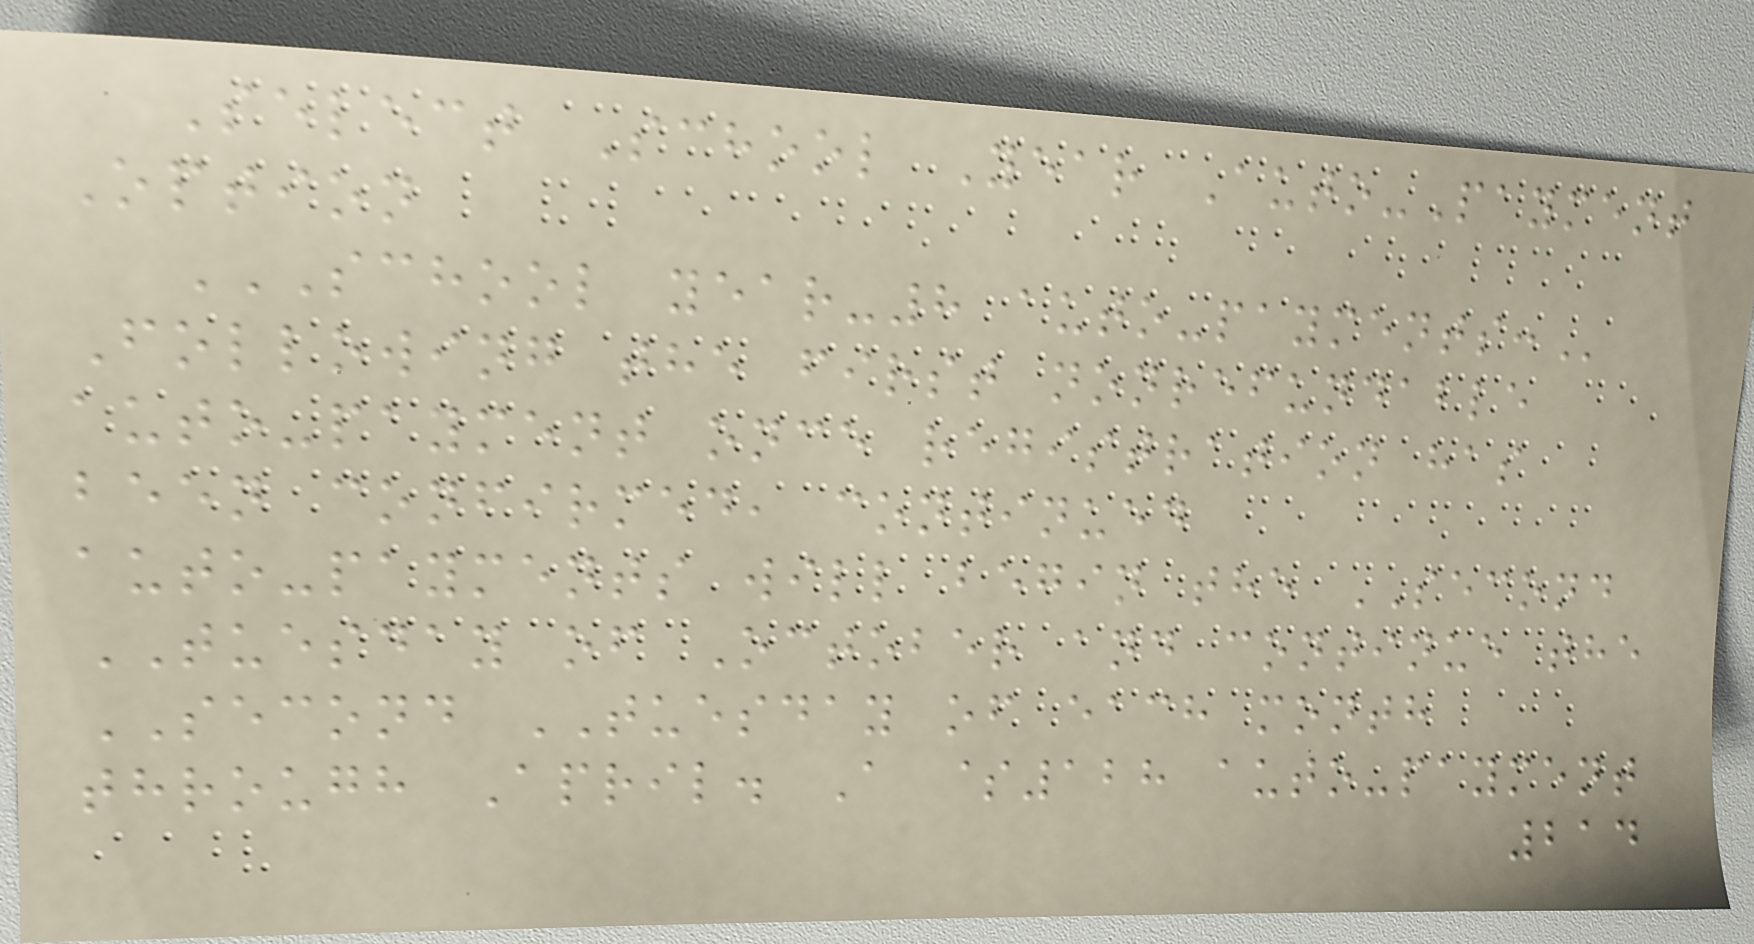Select School Year Auto-Payment
Option
SCHOOL YEAR-8 AUTO-PAYMENTS:
Following the first nonrefundable
auto-payment once registration has
been confirmed, continued
auto-payments will begin the SECOND
TUESDAY of October and continue the
SECOND TUESDAY of each month
through April. A $128 auto-payment
214
